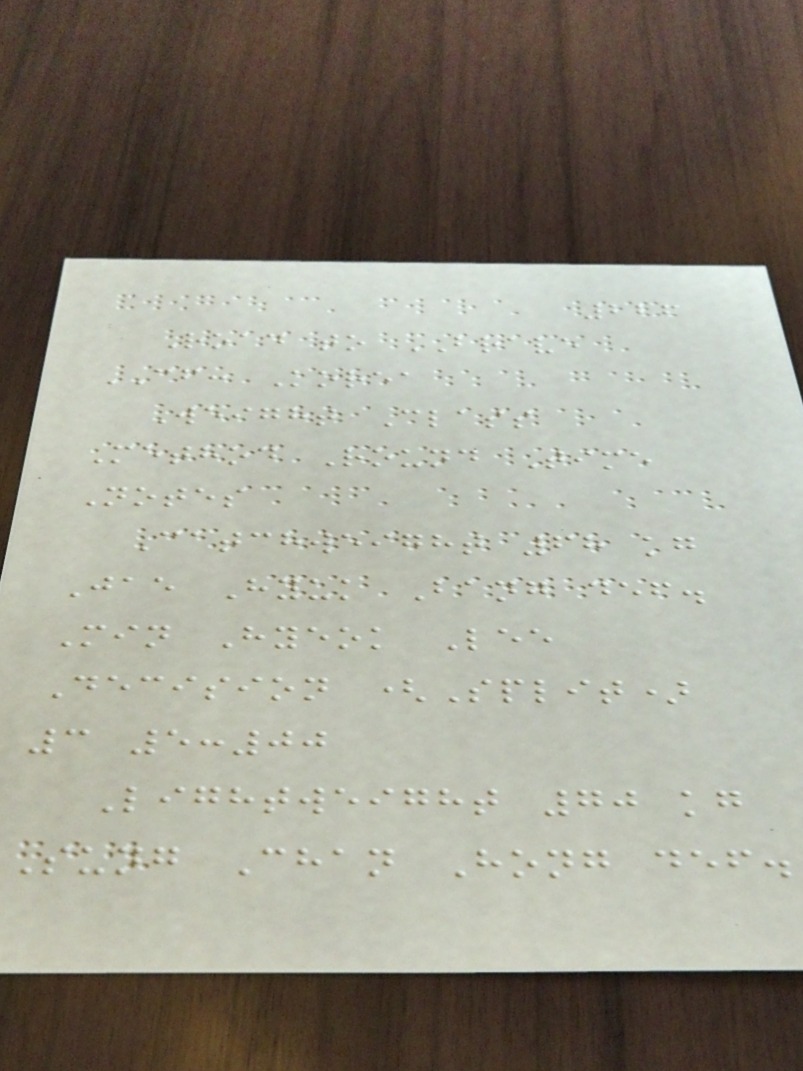226
Road to BRAVE
CF: Korea
Weight Class
Method Round Time
Notes
Catchweight 68 kg
Jae Hyuk Bang def.
Min Hyeok Lee
Decision (Split)
3 5:00
Lightweight 70 kg
Sung Chan Hong def.
